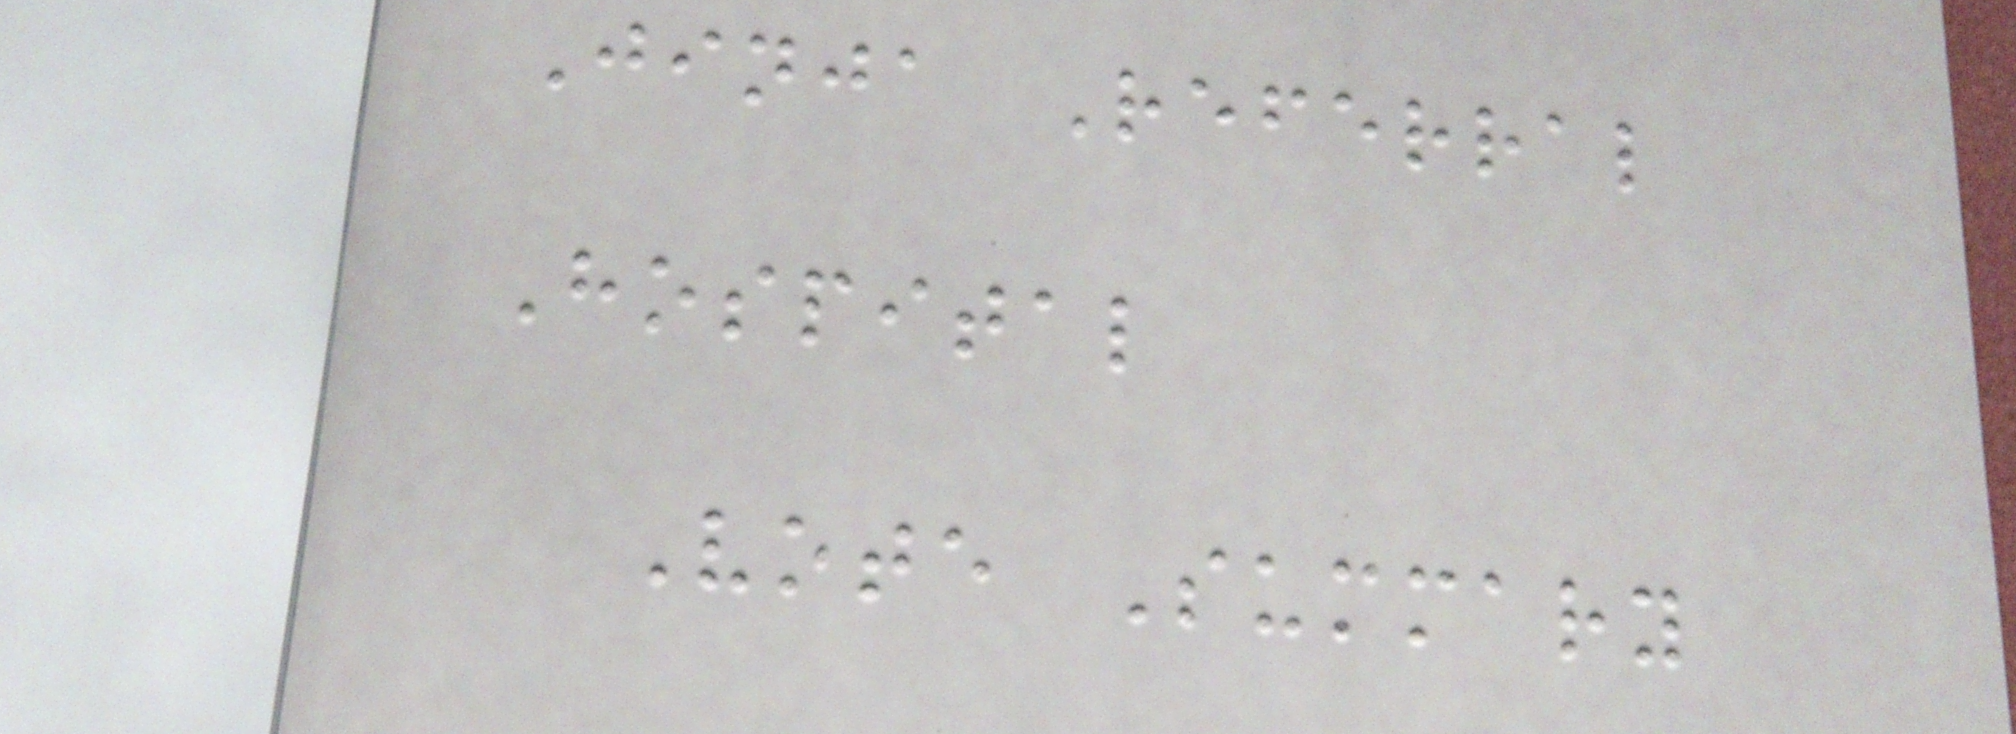Jinja Referral
Hospital
Vote Summary
